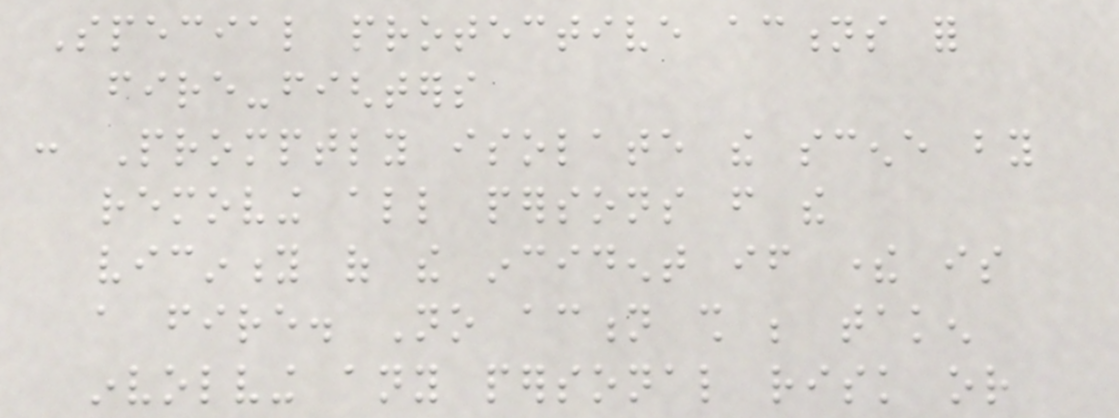Special protective actions for
fire-fighters
: Promptly isolate the scene by
removing all persons from the
vicinity of the incident if there is
a fire. No action shall be taken
involving any personal risk or
